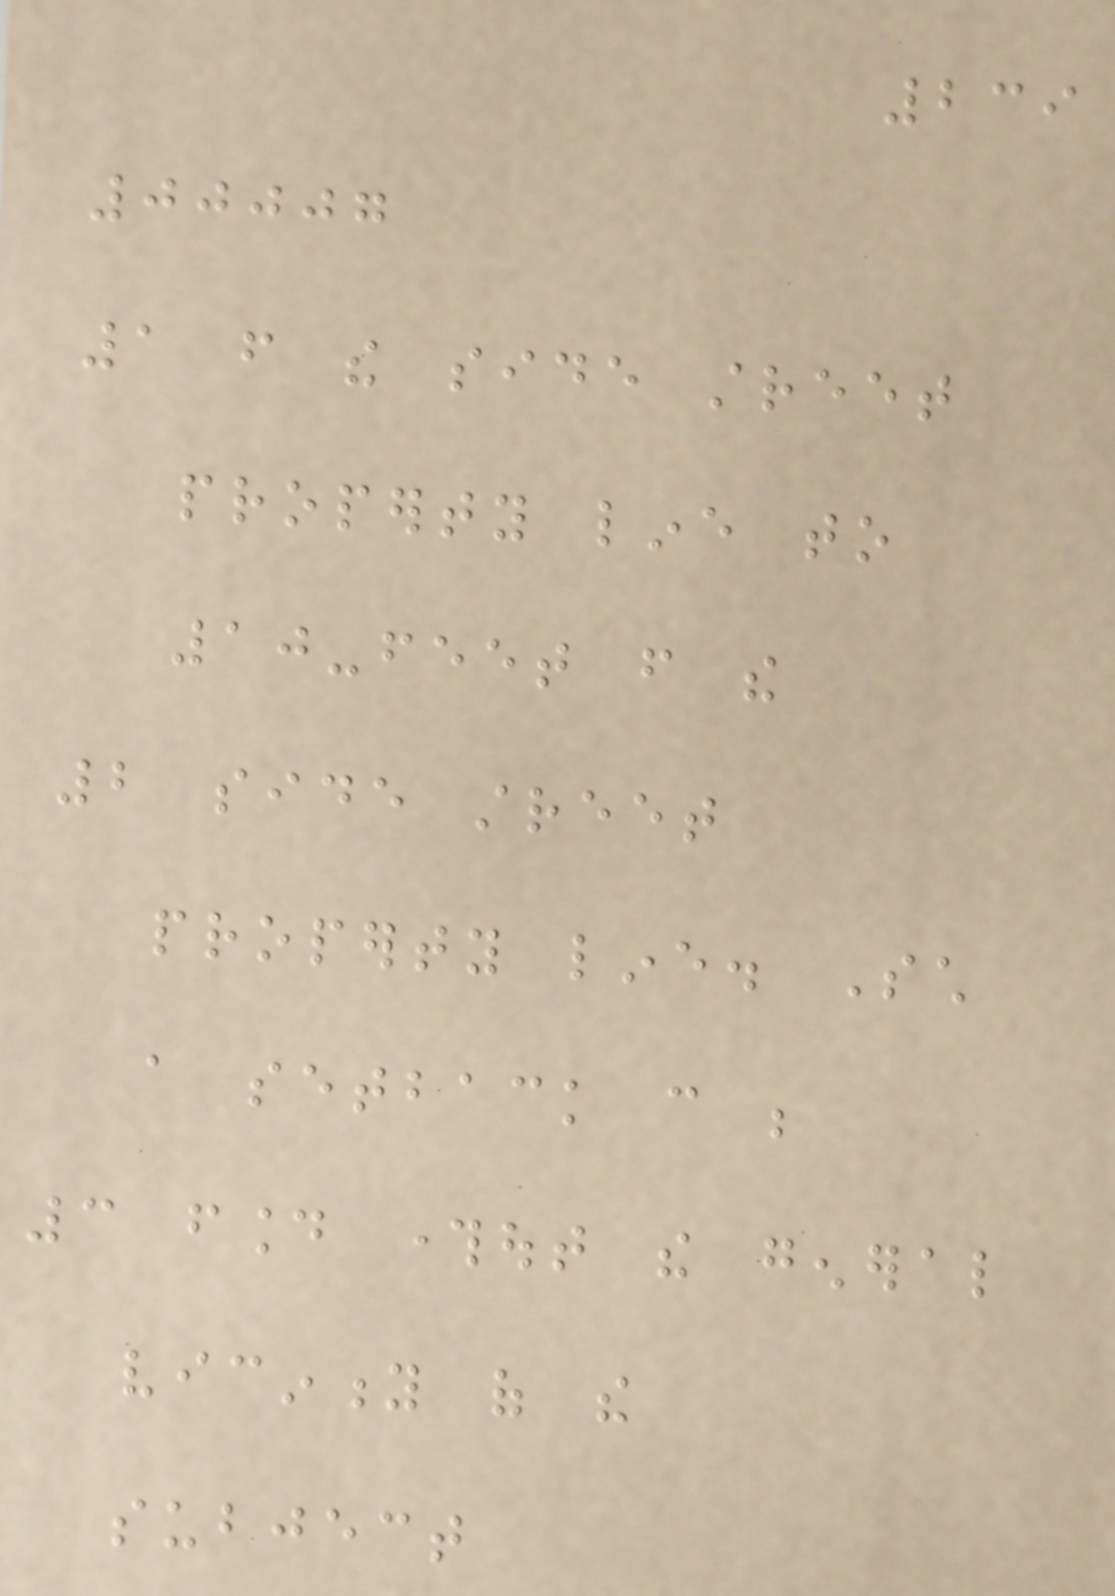239
00007
1 from the side street
property line to
10-feet from the
2 side street
property line. Such
a setback can be
3 found throughout the general
vicinity of the
subject
